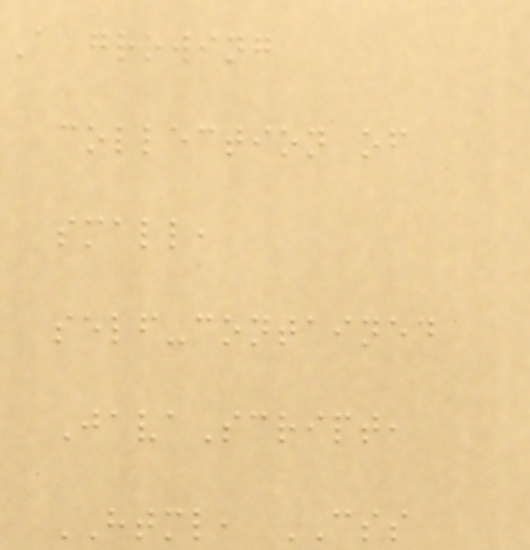A growing
collection of
small,
self-contained
JavaScript,
HTML, CSS
